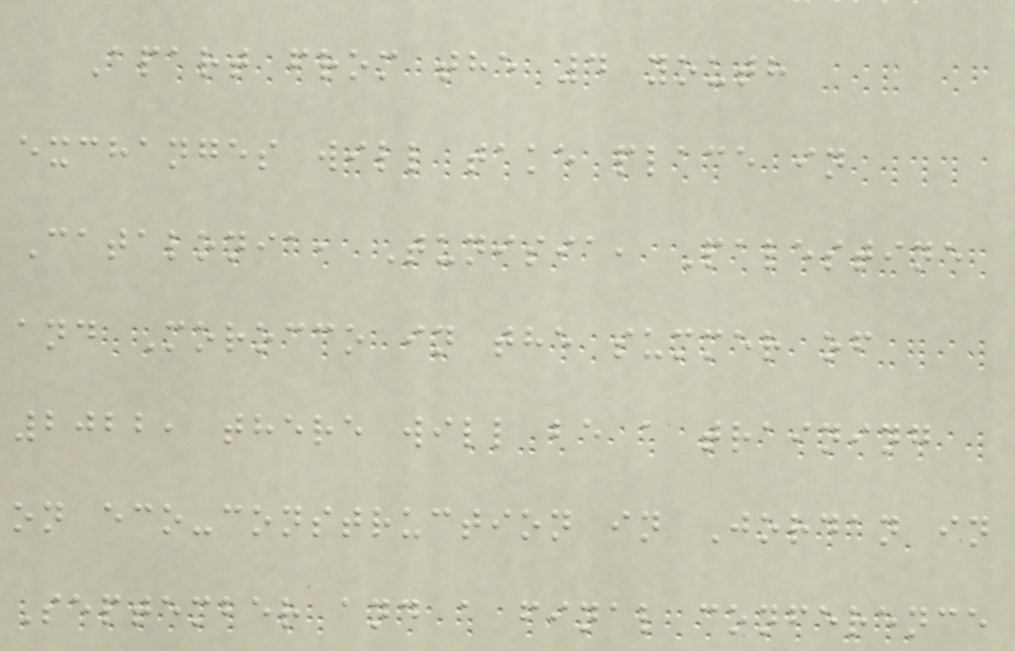Apart from the 4 youth
exchanges will take place in
Catalonia, Tunisia, Palestine
and Morocco in the summer of
2022, there will be a training
on eco-construction in Jordan in
September and a final conference
